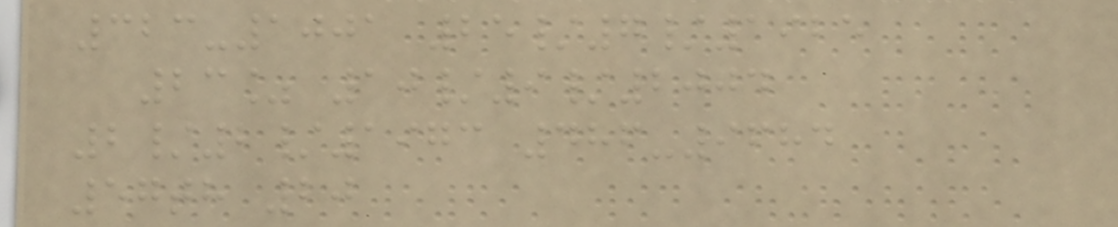323-1001 25/7/1925
23% 10/9/2004
2/2/1973 486-9684
57th 20
